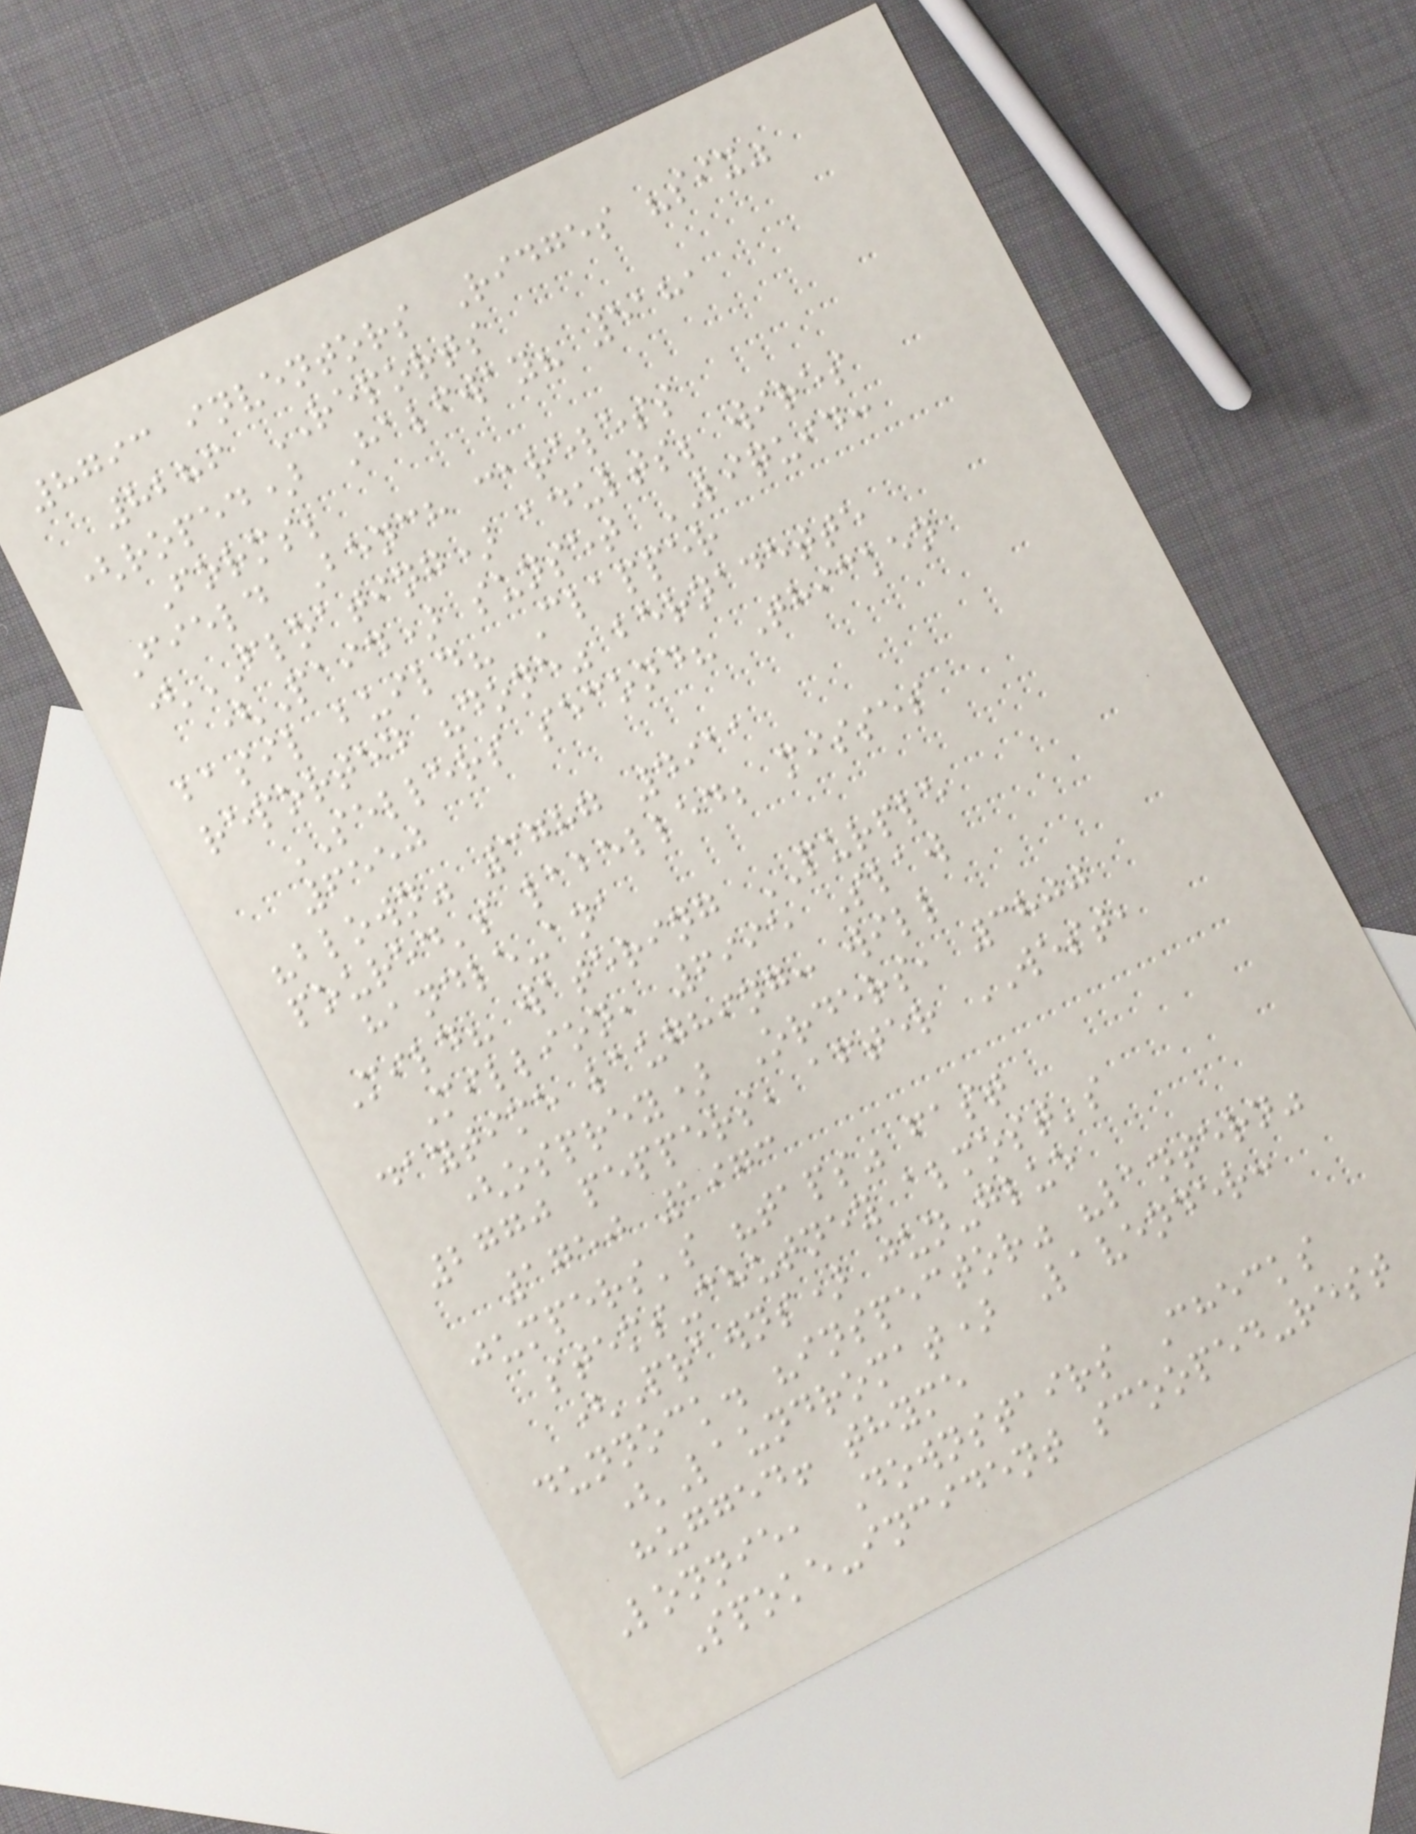8793 inventors Ridges "six"
8286 REPORTS
(roped) Halfway? 5181
Forms;
Field Bench careless
(FLOATING) adults; wires
(Paid) sunset LIQUID:
basil build? Clapper
reported "done" bernadette
SELLERS second? Thicken
6550
"blown" 3787 4911
poured's labelled; misses
handle-ana
Mild? watering PURPLE
Million, 6995 Slaw
daytime laughing: will
(osprey) Orders, 3800
2770 peppers, after WEST,
1750 1973
jumpers's "taps" fast
stems-chutney almost's
(Prawns) jun-glue
dunnock. "inspector" "lantern"
(Laundromat) Lavender:
hugged! thyme
Lonnie, Downstairs Checks
Spoke-incident scooped-rest
